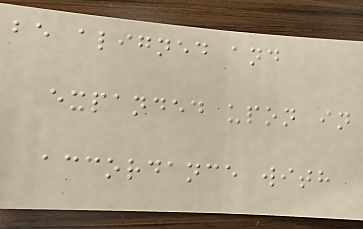be aligned and
expanded upon in
accordance with
